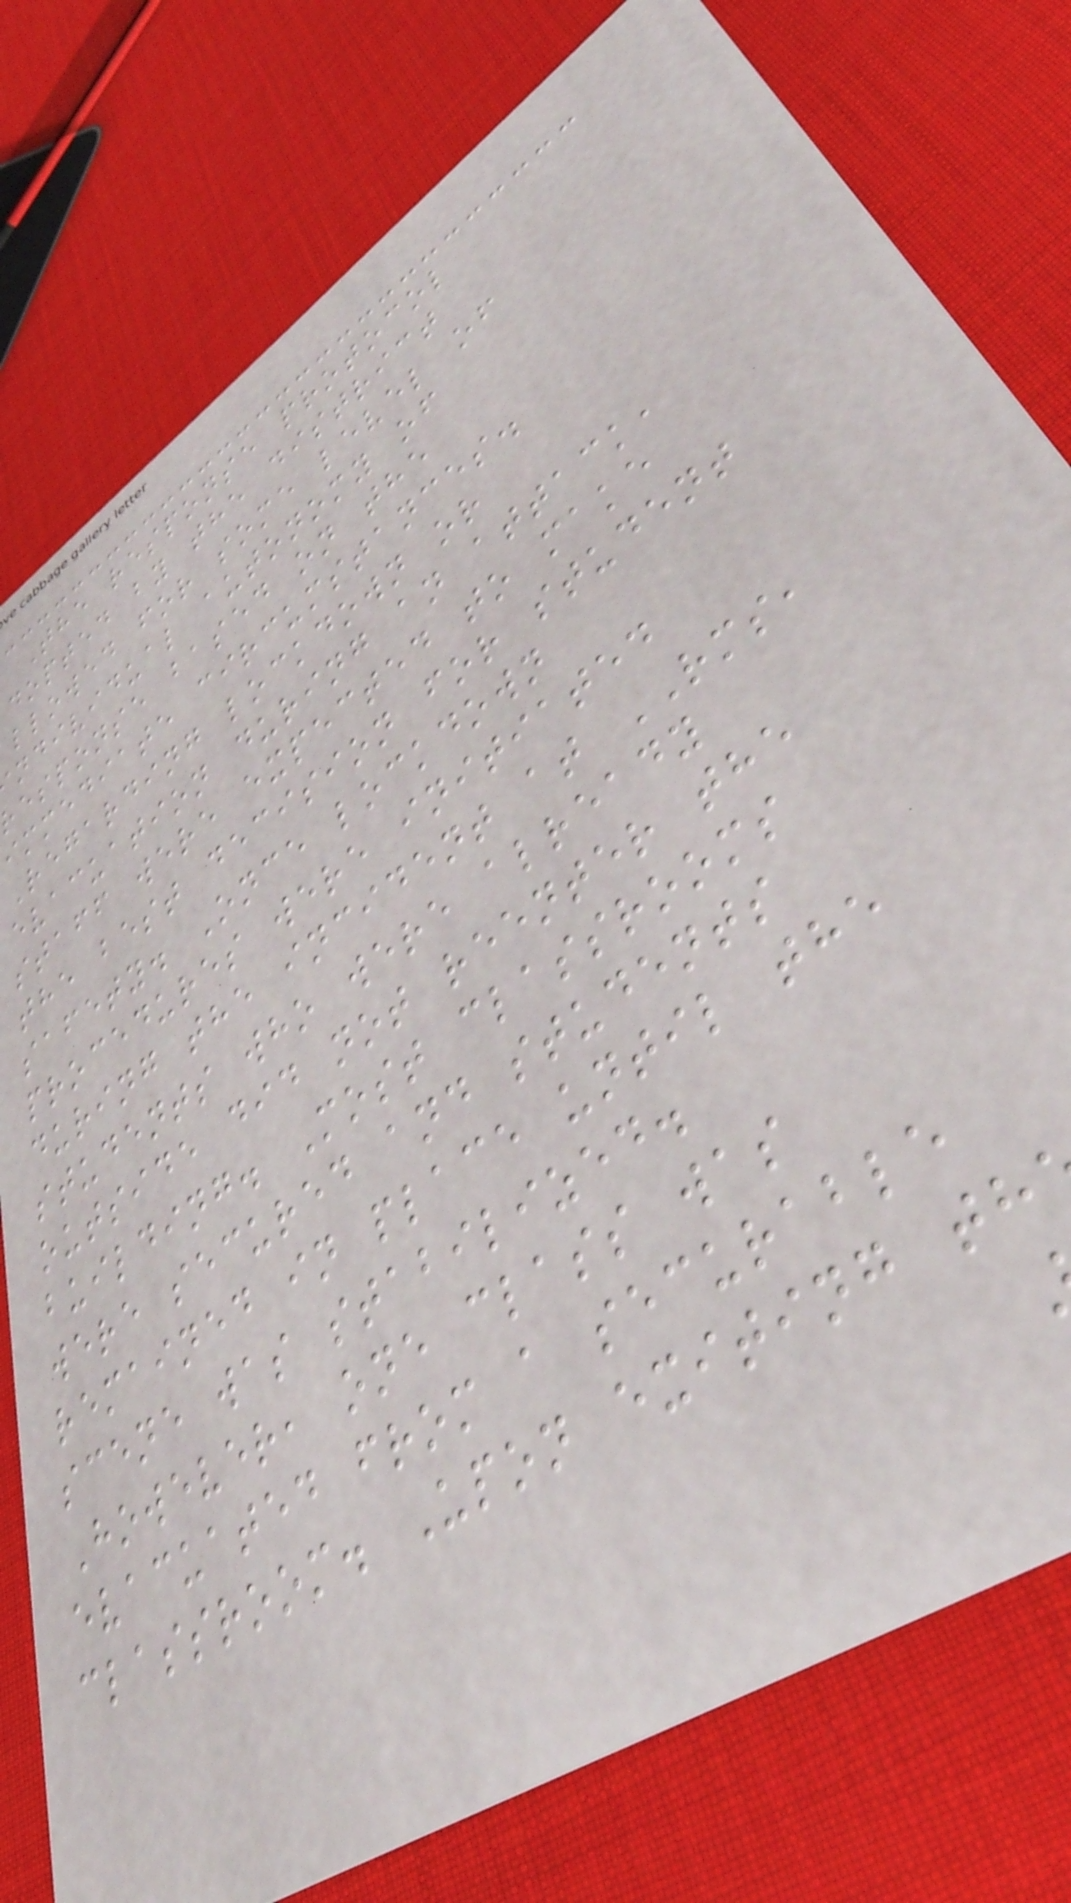The response protocol
dopted by the district
llowed for some level of
ndividual autonomy of
response based on the
immediate circumstances.
Regarding lockdown or
evacuation during an attack,
staff were expected to make
the best decision for student
safety. Once lockdown
procedures were initiated
during the incident at RMS,
students who were already
outside did not reenter the
building. Most classrooms
were secured and students
remained in place until the
scene was stabilized.
However, one class was
evacuated from a securable
classroom. Upon exiting th
